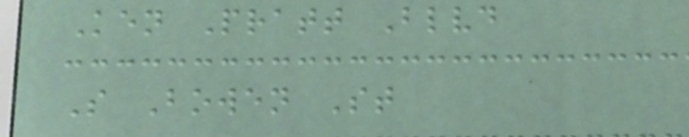Ken Pratt Blvd
S Bowen St
